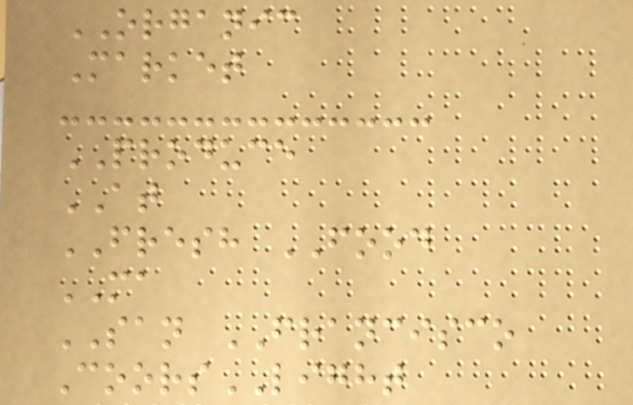ORGANIC
Market
PRODUCE
AT
FRESH FOOD
MA
SAN FRANCISCO
CoorsLIGHT
